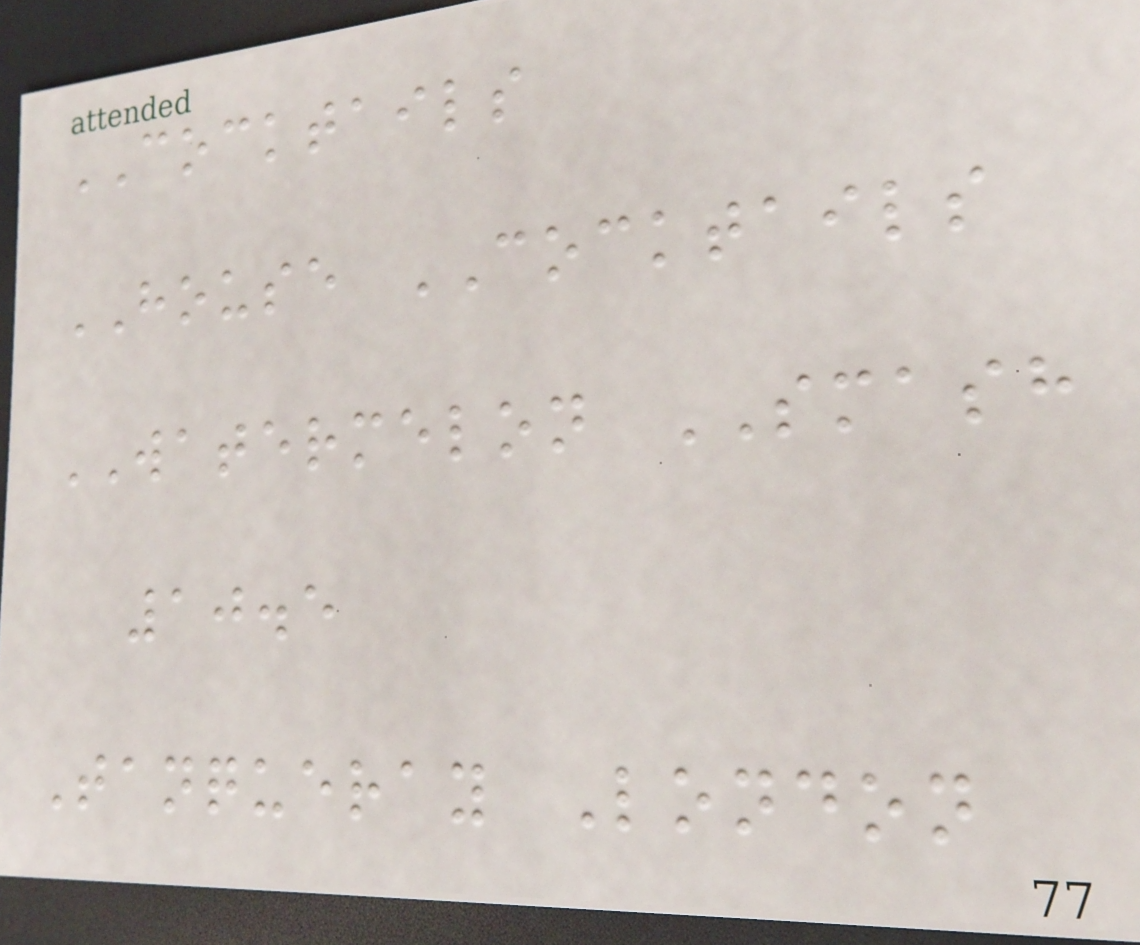COCKTAILS
HOUSE COCKTAILS
WATERMELON SMASH
10.5
Tanqueray London
